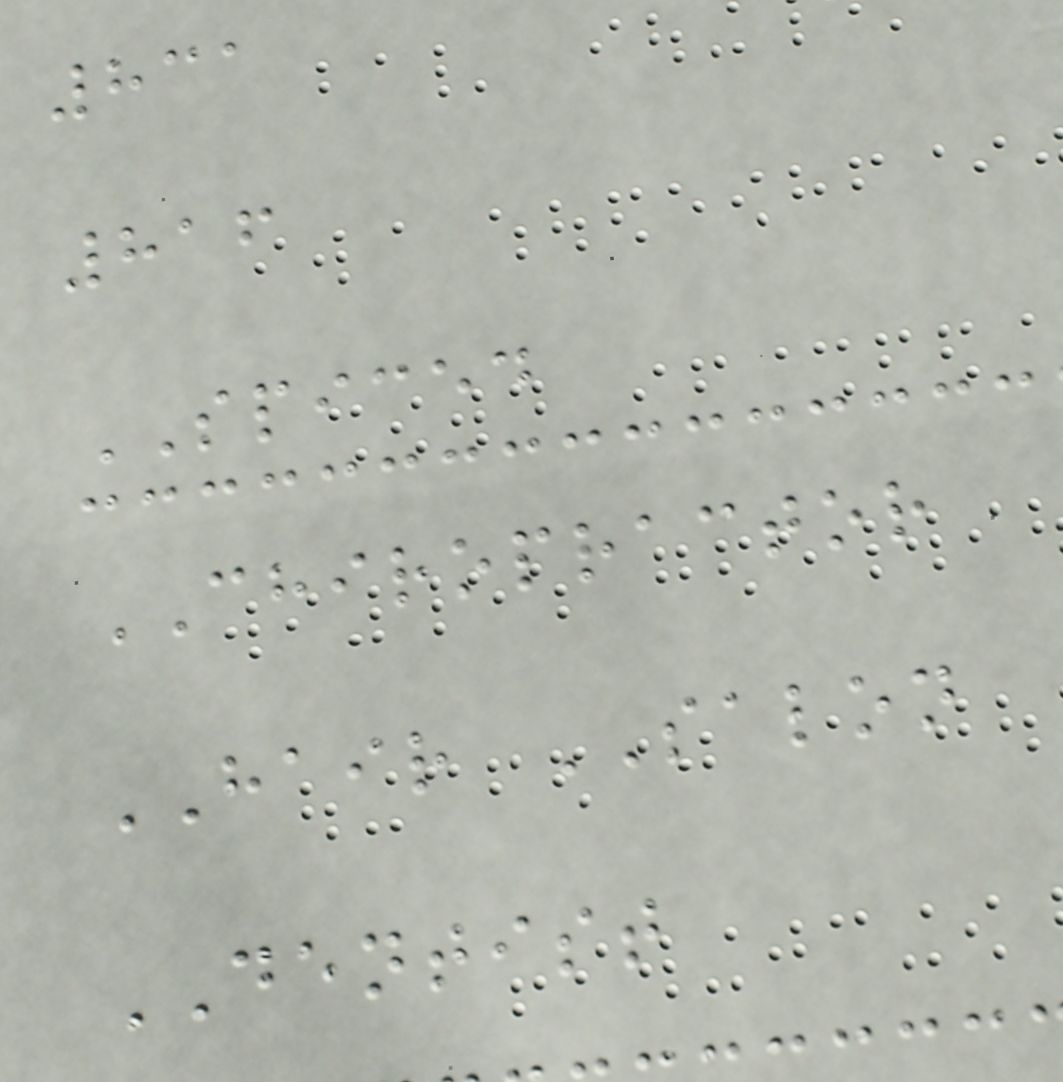831
816
SPICED
CHIROPRACTOR
HAIR SALON
DENTIST
